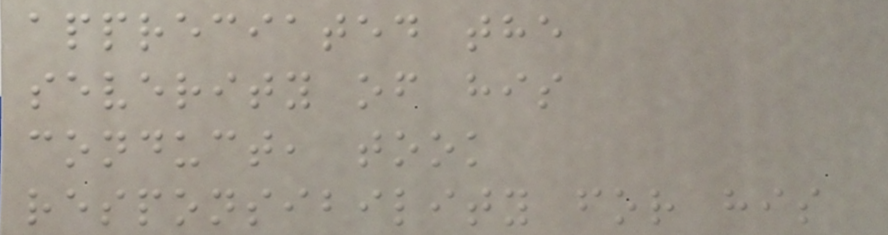appreciated the
severity of his
conduct, took
responsibility for his
